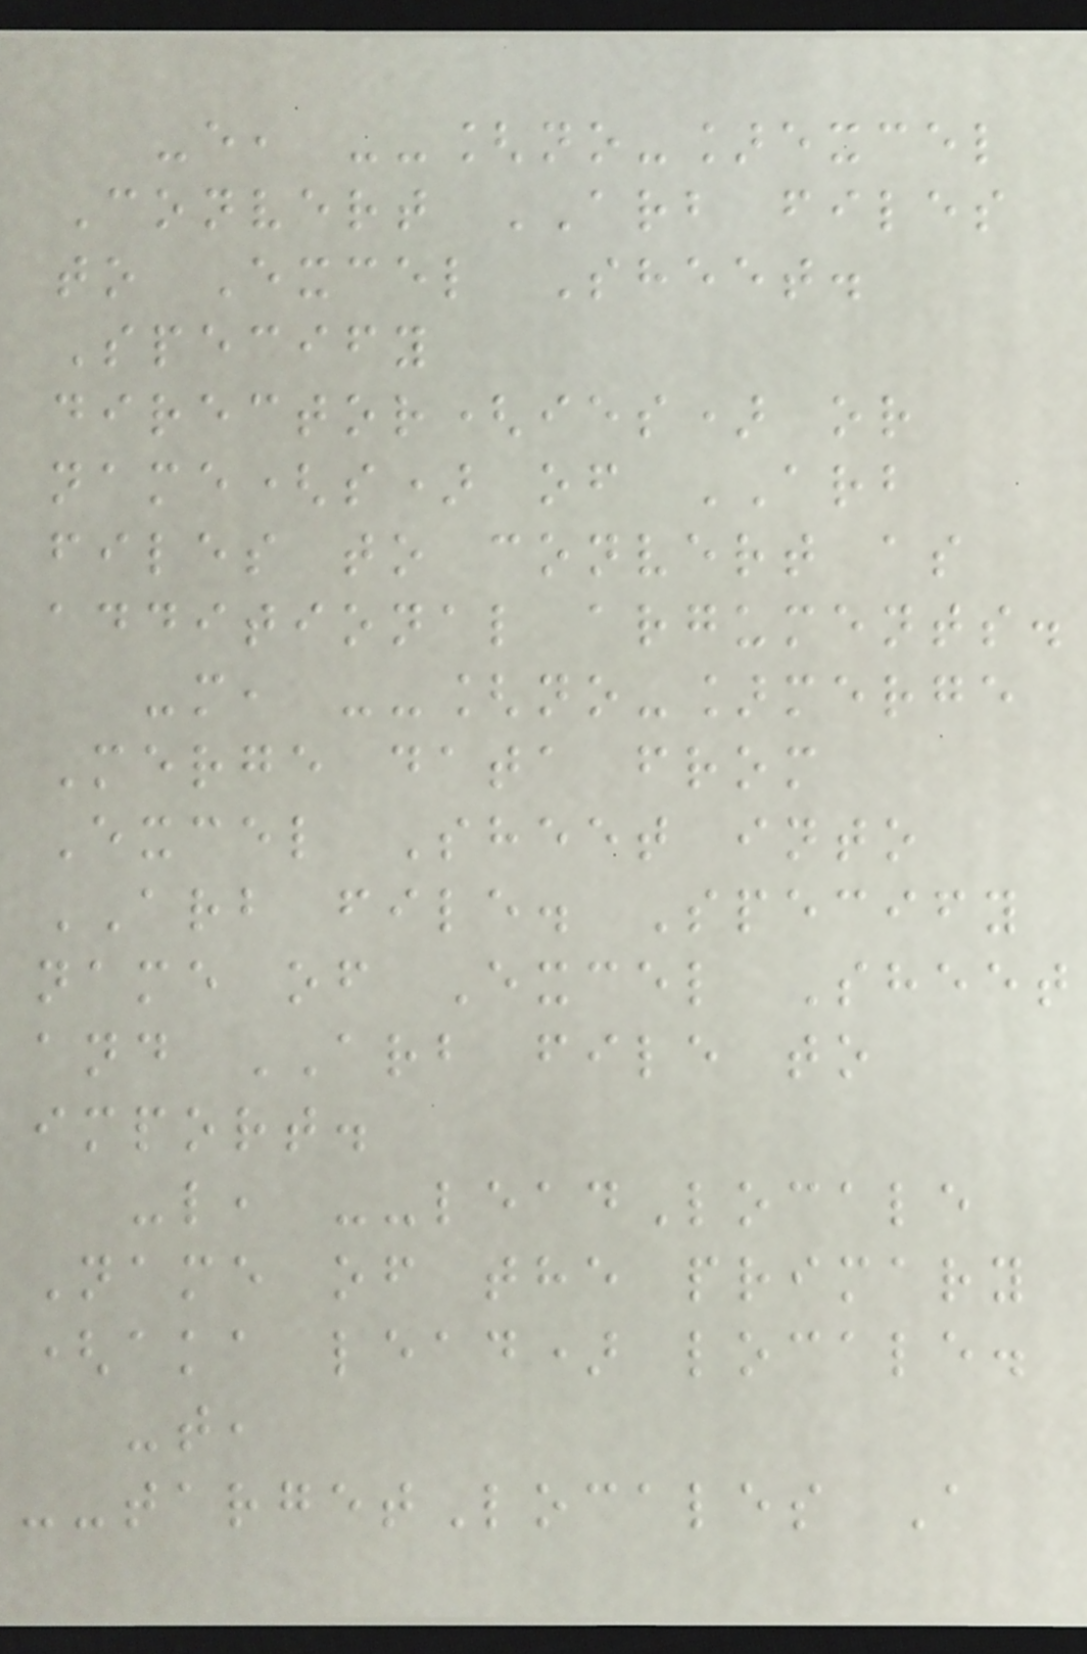-e, --[no-]excel
Convert ARB files
to Excel Sheet.
Specify
director(ies) or
name(s) of ARB
files to convert as
additional arguments.
-m, --[no-]merge
Merge data from
Excel Sheet into
ARB file. Specify
name of Excel Sheet
and ARB file to
import.
-l, --leadLocale
Name of the primary
(aka lead) locale.
-t,
--targetLocales A
